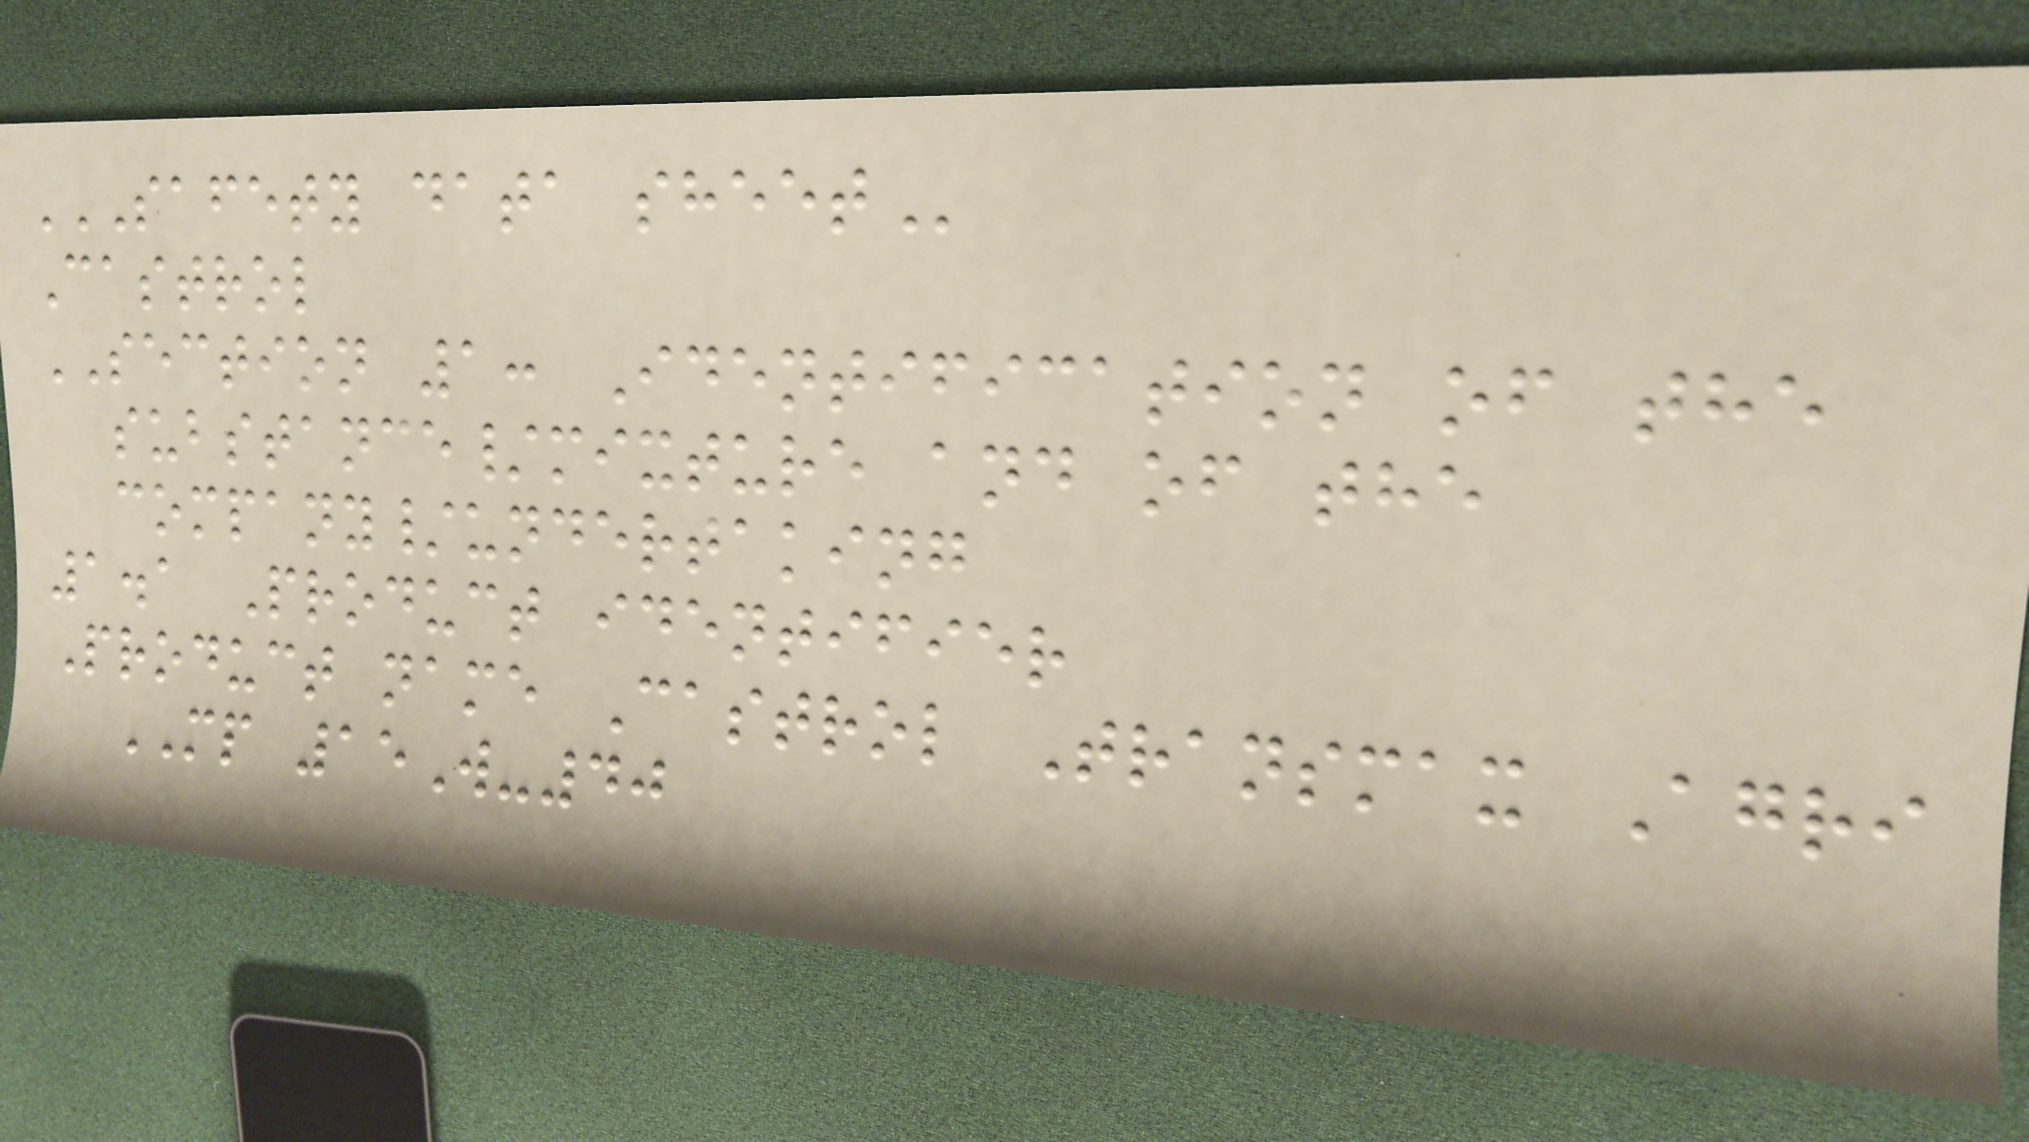SAFETY DATA SHEET
Castrol
SECTION 1: Identification of the
substance/mixture and of the
company/undertaking
1.1 Product identifier
Product name Castrol Transmax Agri
MP 15W-40
